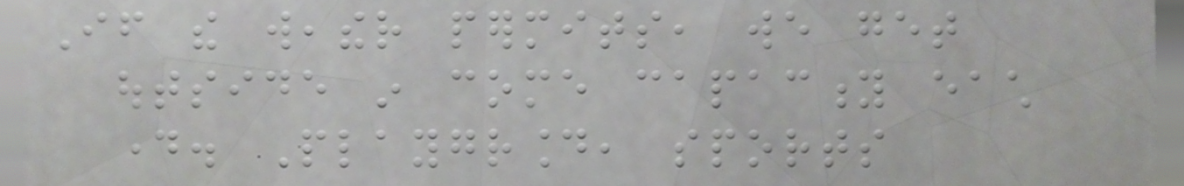If the weather permits, we get
outside in come capacity each
day. Playground, sports
